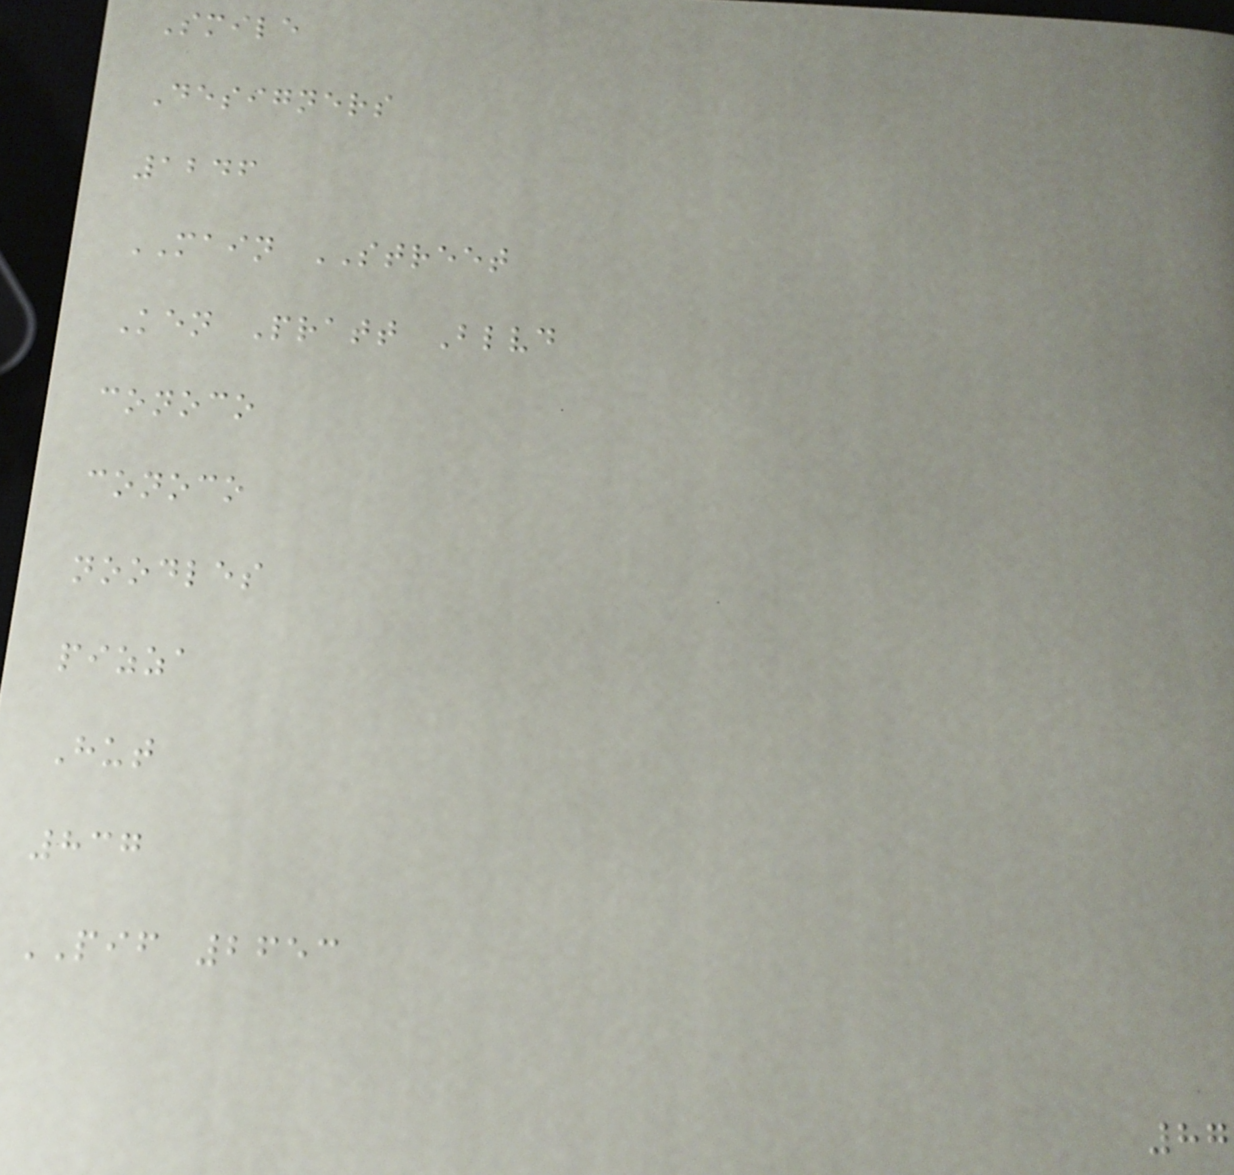Smile
Designers
1246
MAIN STREET
Ken Pratt Blvd
conoco
conoco
noodles
pizza
Hut
837
PIF 2653
87
